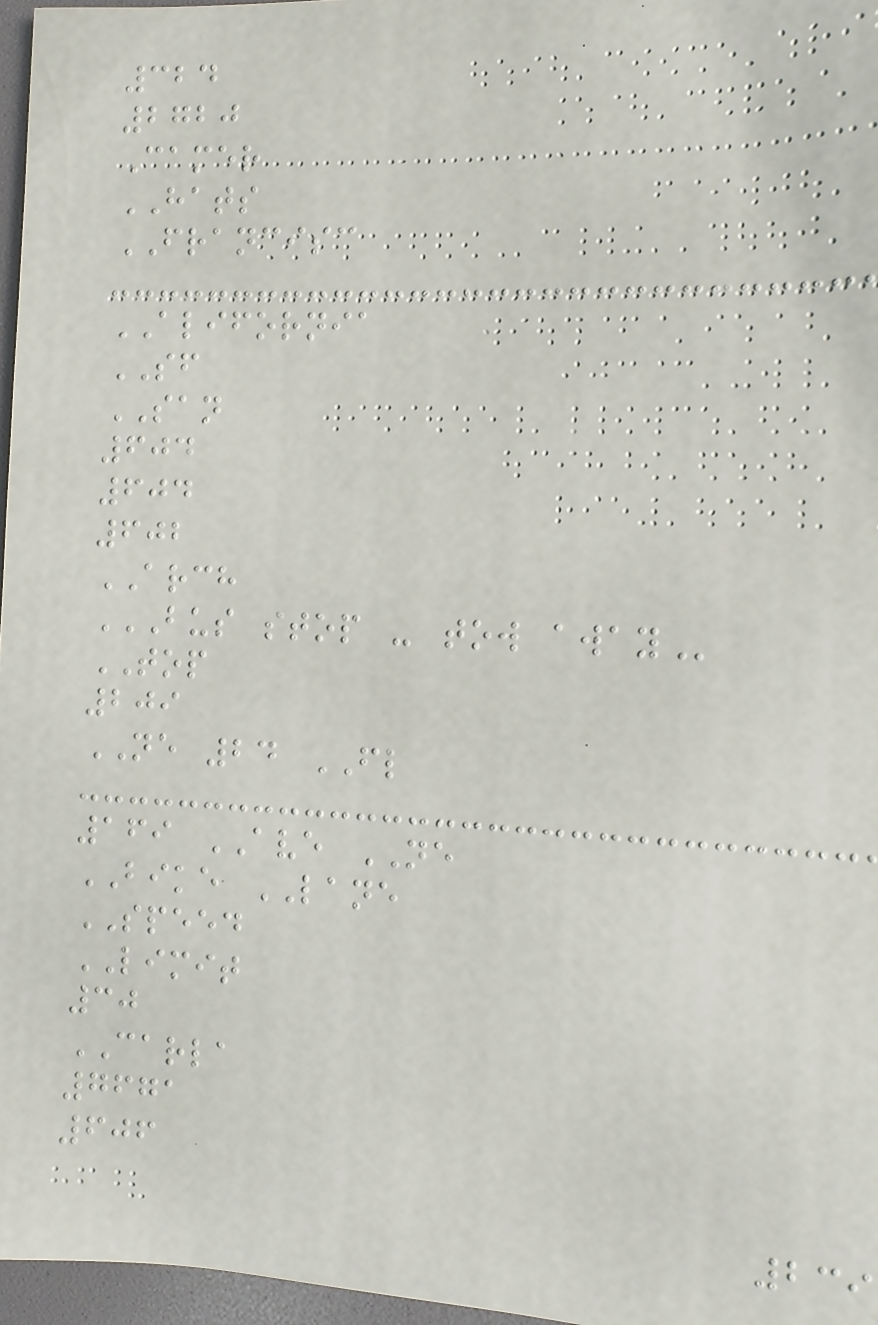324
2720
Camer
HATS
FRANCISC
ALIFORNIA
SF
SAN
604
604
602
ARCH
BUS STOP - TOW AWAY
TOP
209
NE 24 FL
169 AVE NE
BIKE LANE
SPEED
LIMIT
30
CARLA
7671
606
239
